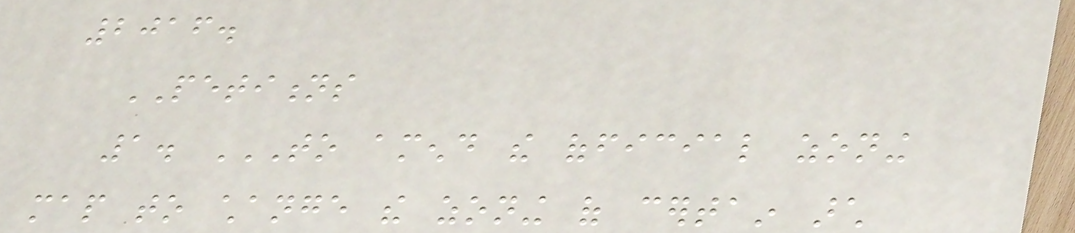2016.
PETITIONS
1. TO AMEND THE OFFICIAL ZONING
MAP TO CHANGE THE ZONING OF CERTAIN ARCH
